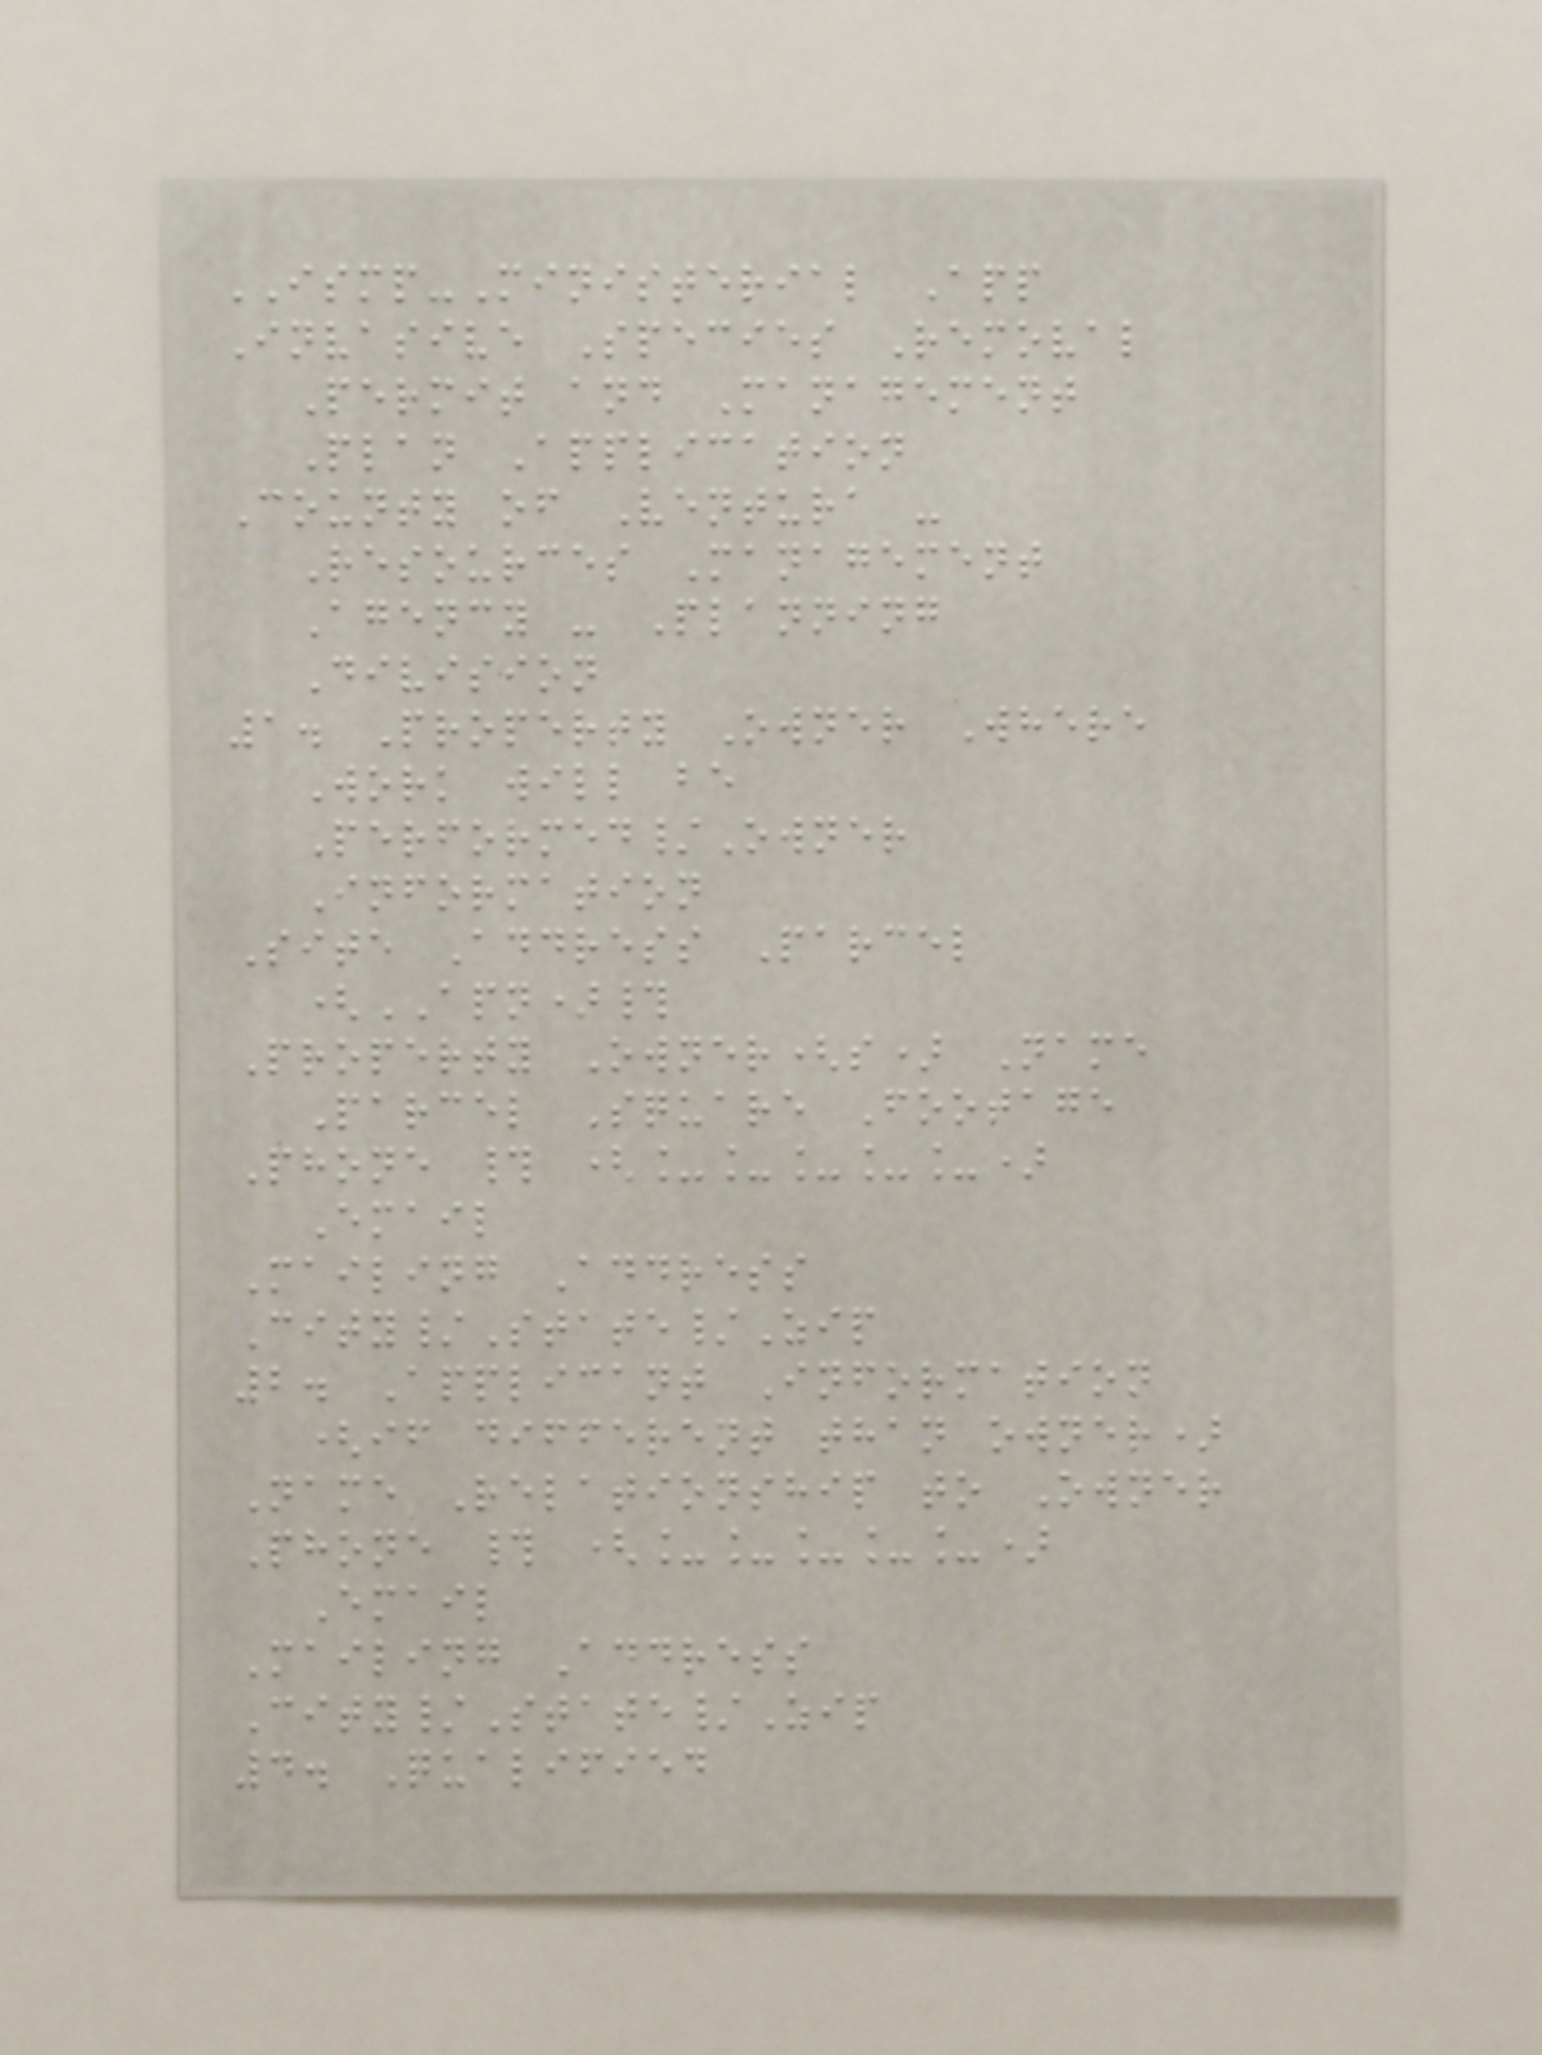ISMP-Ministerial App
Invasive Species Removal
Permit and Management
Plan Application
County of Ventura -
Resources Management
Agency - Planning
Division
1. Property Owner Where
Work will be
Performed/Owner
Information
Site Address Parcel
(APN)#
Property Owner(s) Name
Parcel Square Footage
Phone # (_____)
Email
Mailing Address
City/State/Zip
2. Applicant Information
(if different than owner)
Name Relationship to Owner
Phone # (_____)
Email
Mailing Address
City/State/Zip
4. Qualified
